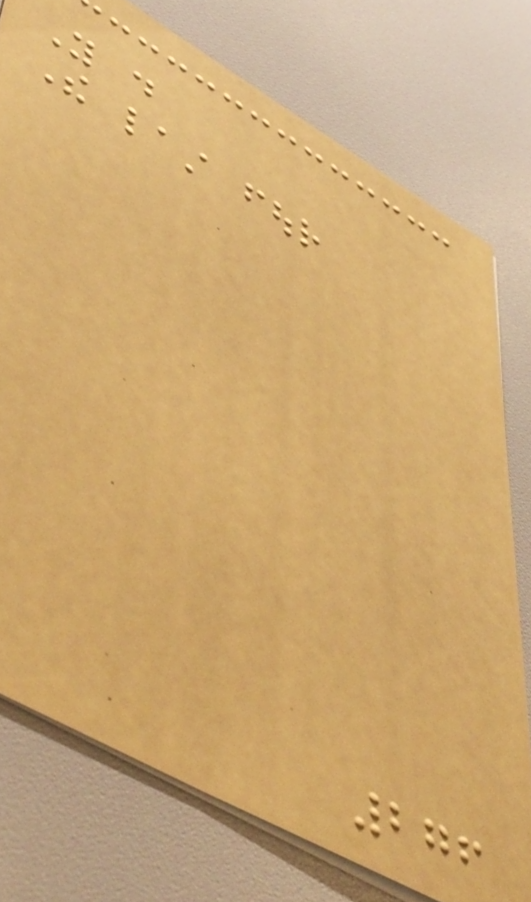You do
The last four
276
